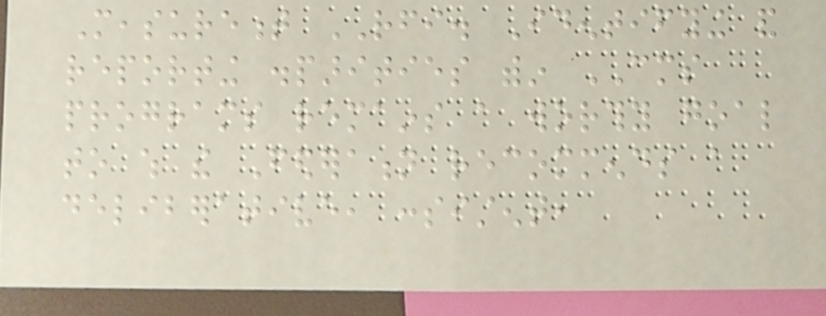Measurement RFI. Identifying and
reporting disparities within CMS
programs remains a worthy goal
to which the Federation recommends a
deliberative, consistent,
